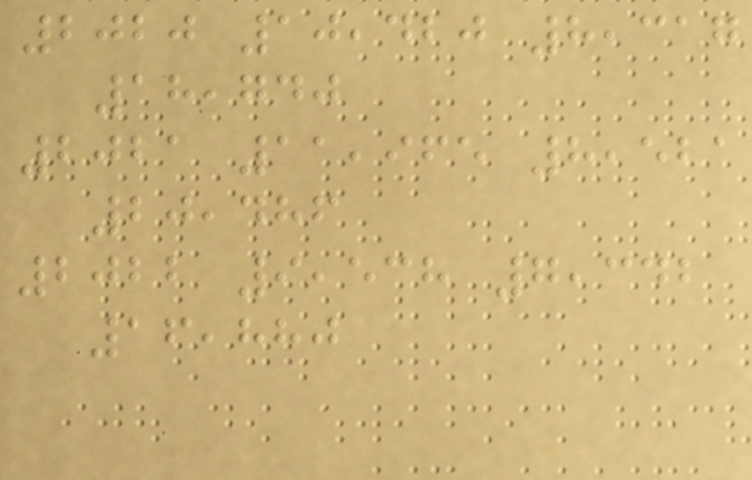2020 10,420 8,317
18,740
2021 11,965 8,521
20,486
2022 9,538 7,342
16,880
